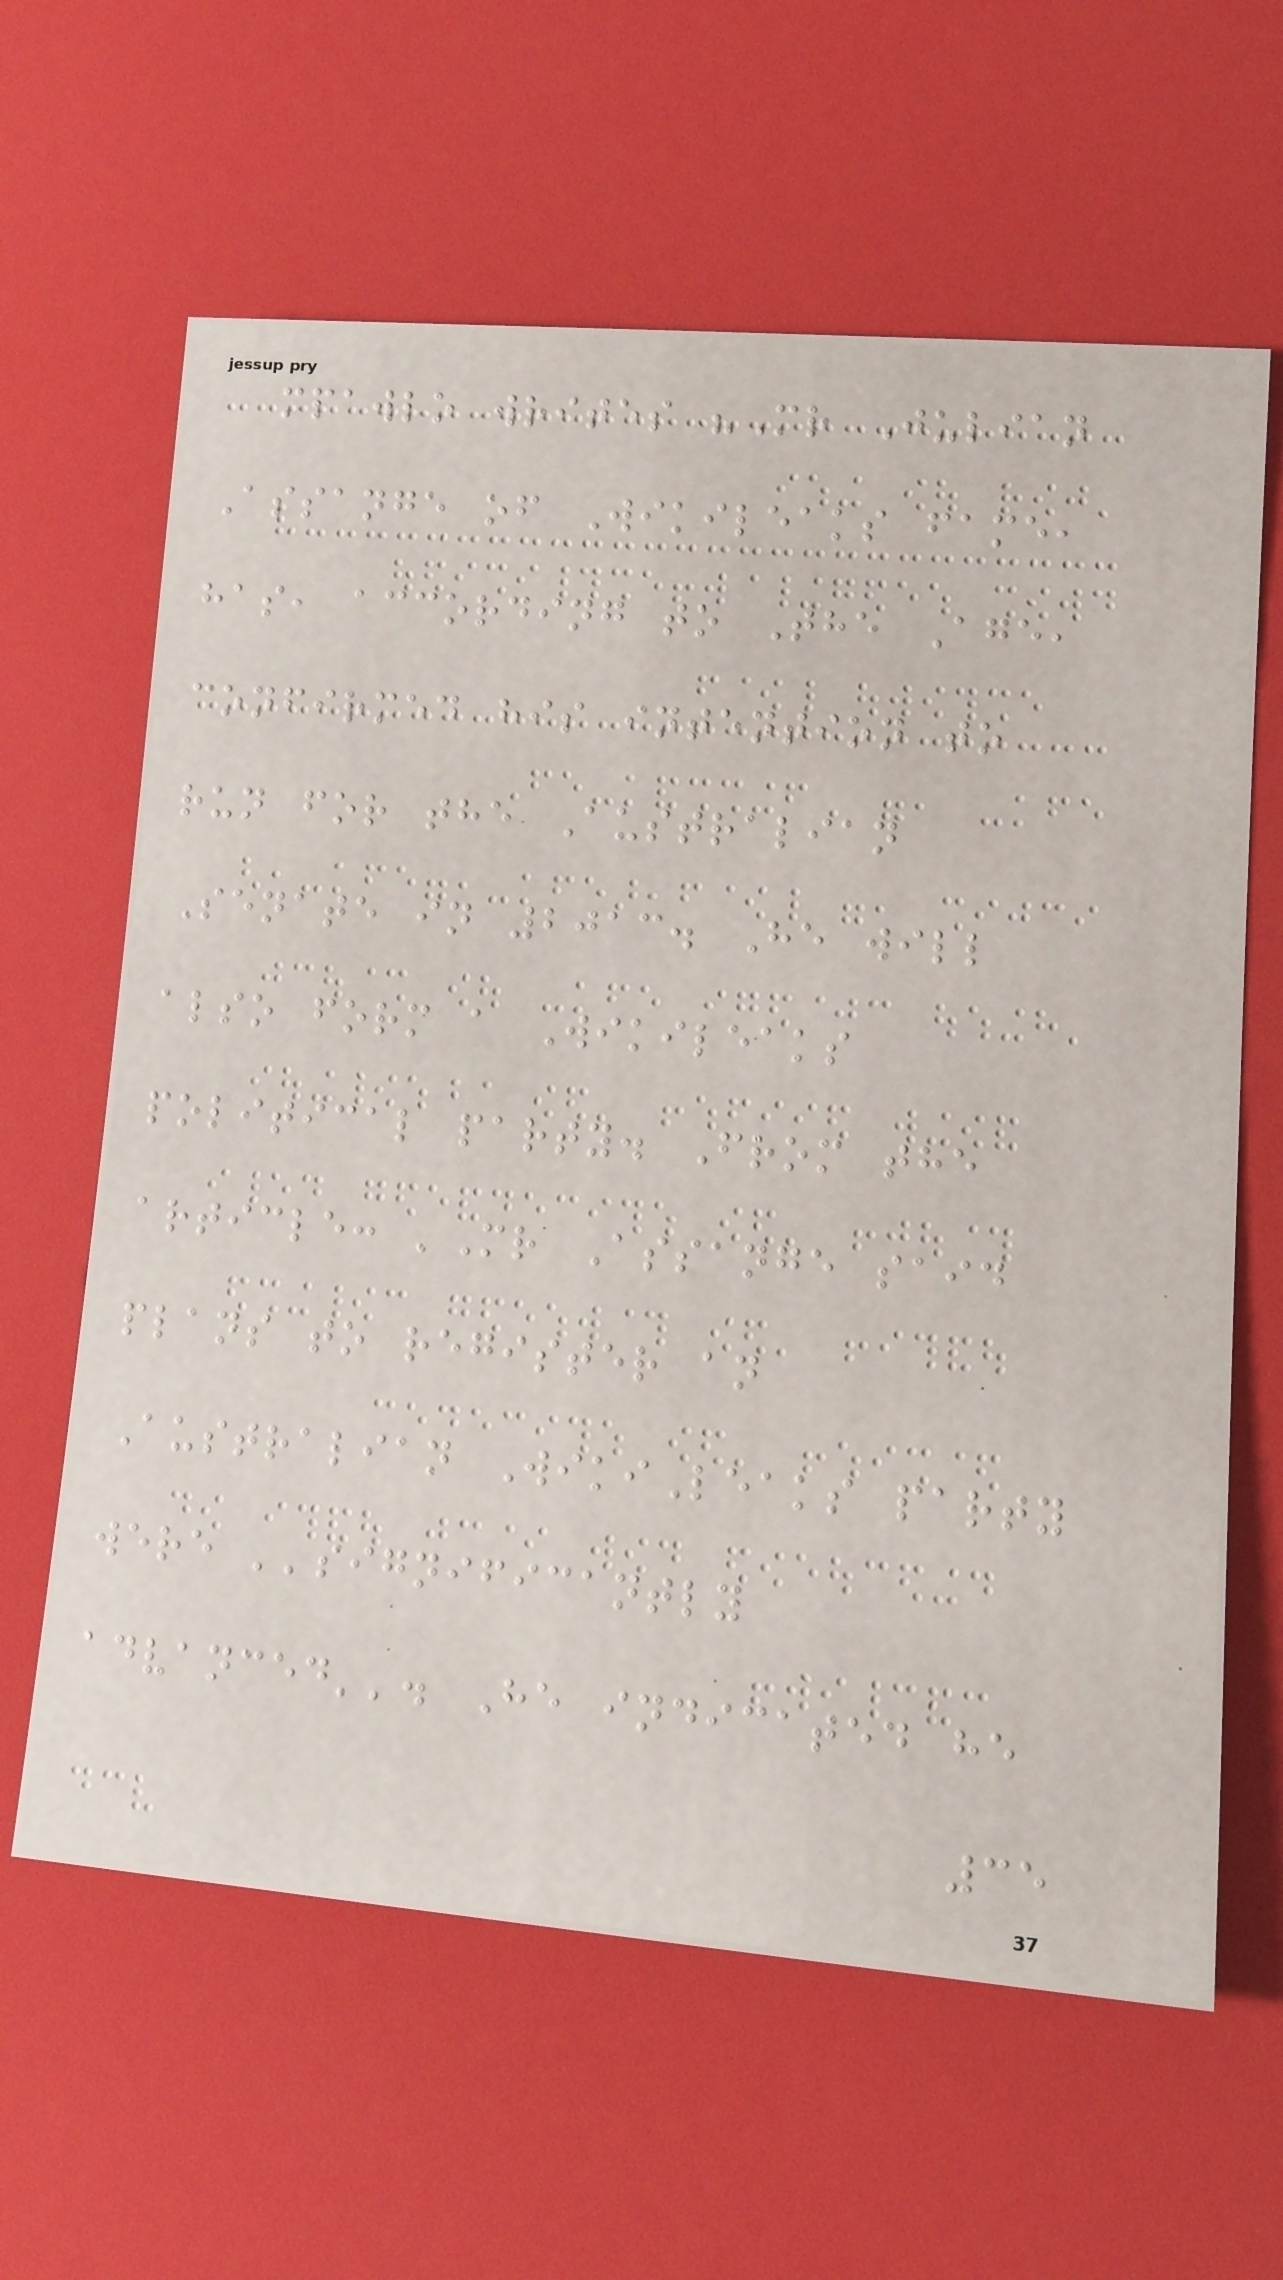mpawlo writes "Mr Julian
Assange of Wikileaks fame,
has, according to The Age,
confirmed his intention to
run for the Australian
Senate in 2013. He will
also form a Wikileaks
political party. From the
article: 'Mr Assange said
plans to register an
Australian WikiLeaks party
were ''significantly
advanced''. He indicated he
35
